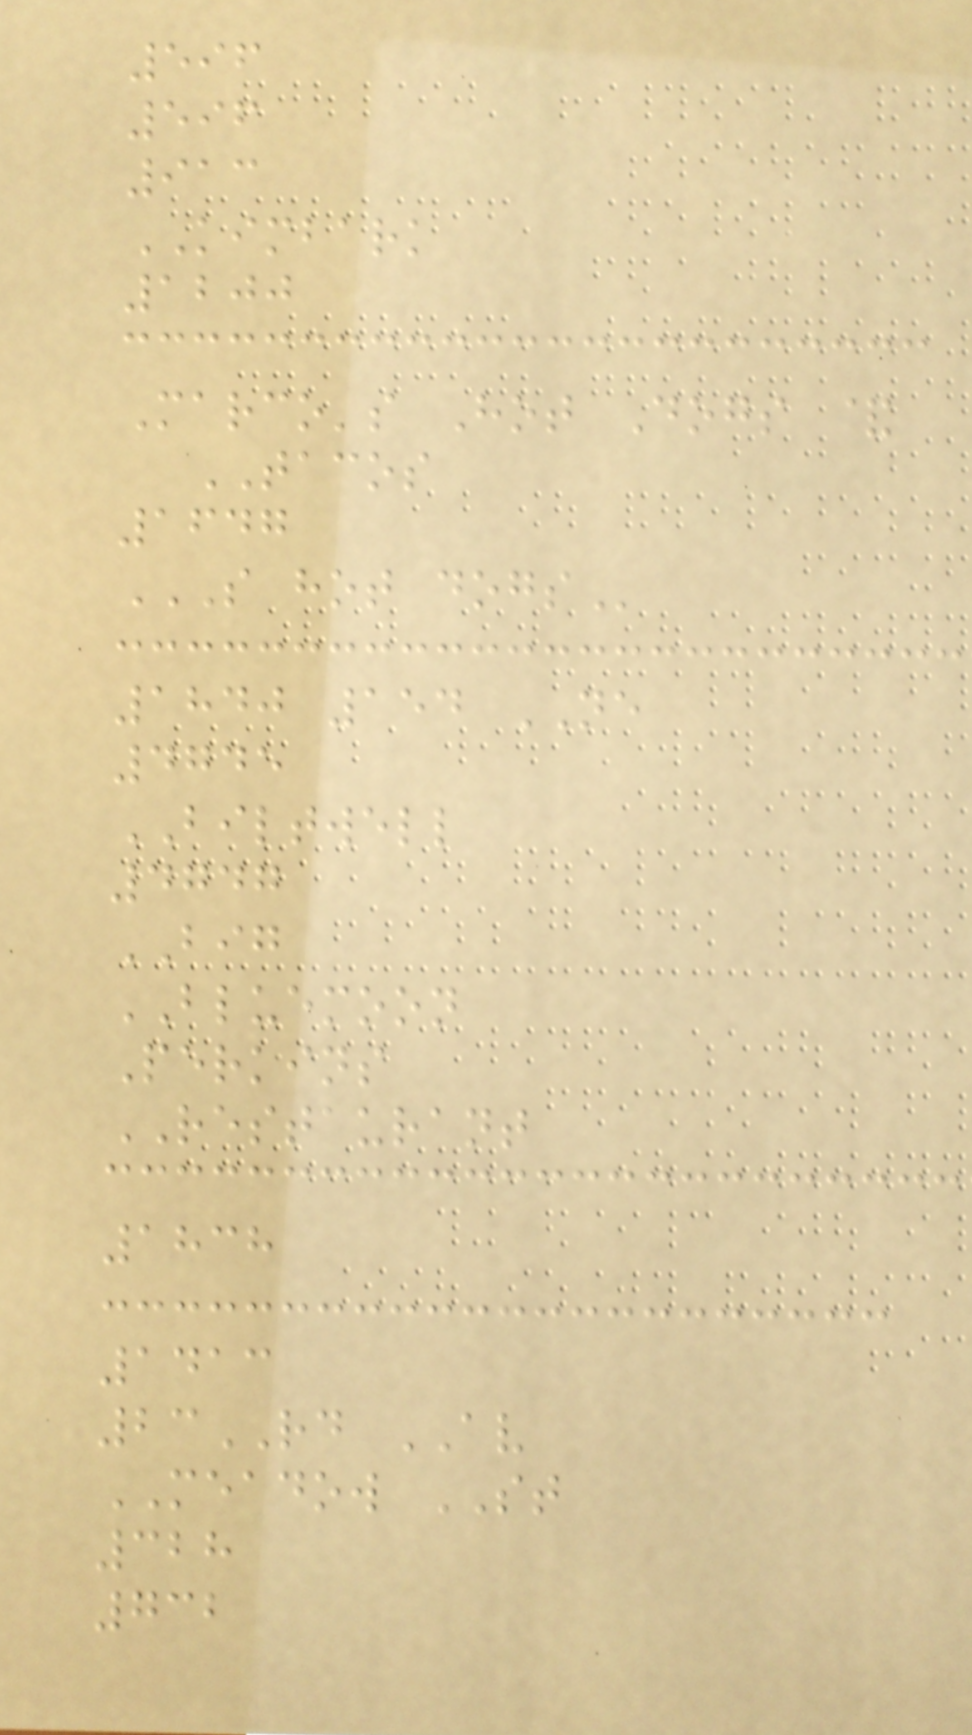596
596
913
KIMBARK
1200
Marco's Hot Dogs &
TACOS
1647
S HOT DOGS
1840 154 NE
4745
BILTWELL
4747
BIG
BLUEMOON
Perkins
RESTAURANT
1838
1413
23RD AV
MEADOW ST
328
732
